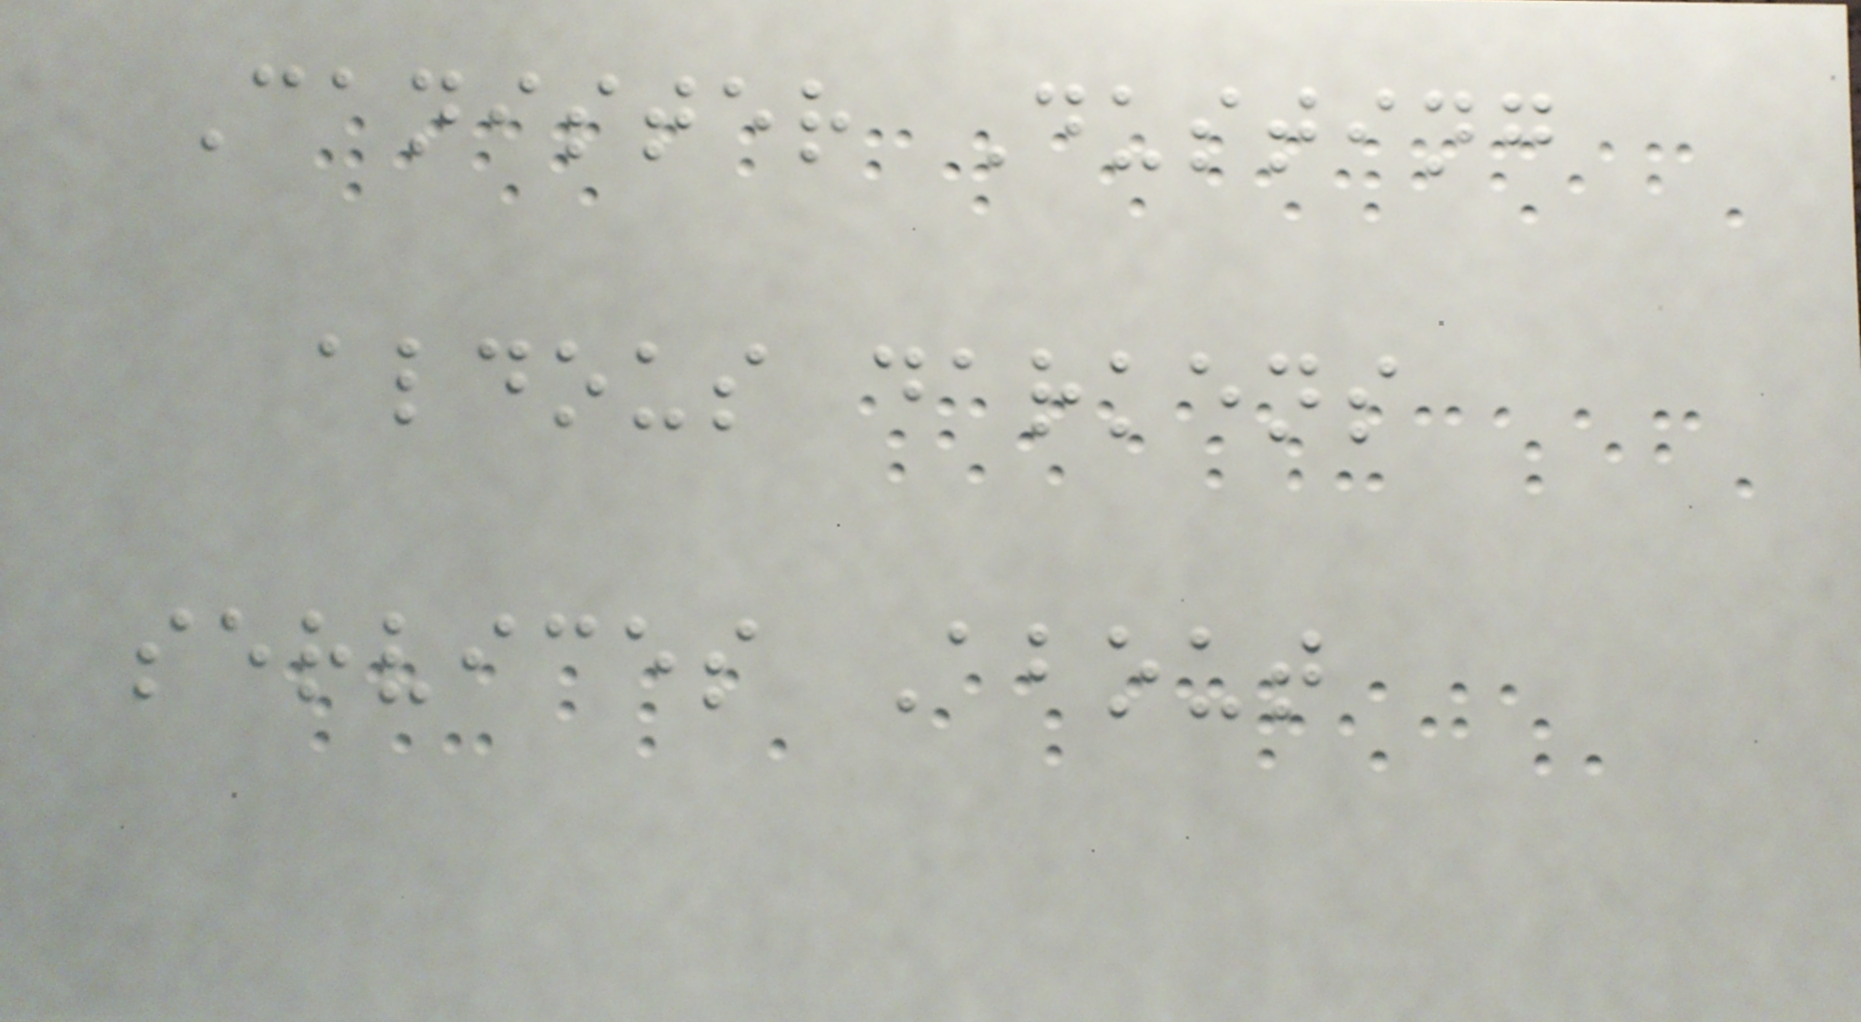Canister Dusting
aldous darkens
services About
